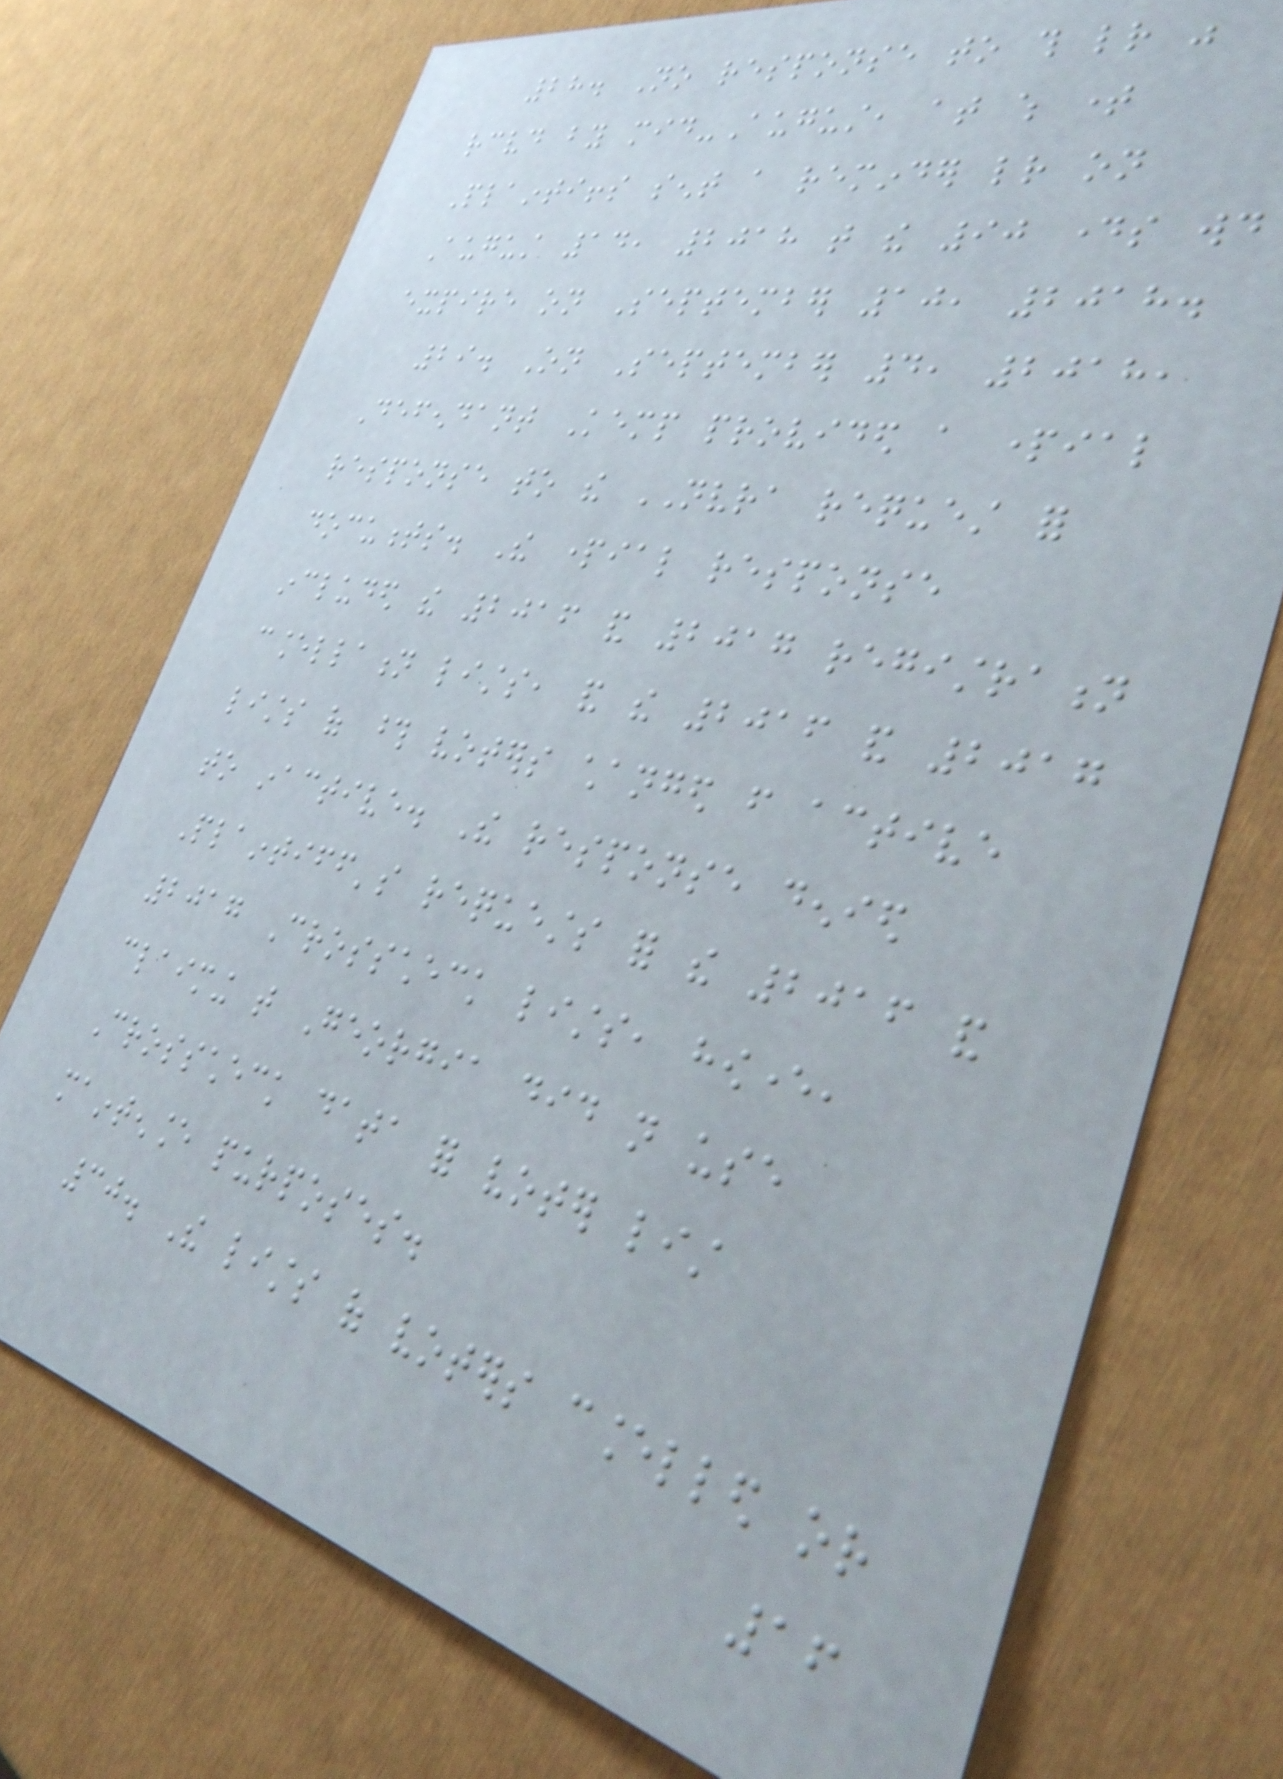28. No response to this letter was
received by mid-August, at which time
Plaintiffs sent a reminder letter on
August 14, 2018 that the 90 days would
expire on September 10, 2018.
29. On September 4, 2018,
Defendant Kemp provided a partial
response to the NVRA request for
documents. The partial response
included the 2016 and 2017 registration
cancellation lists, and the 2016 and 2017
lists of those voters changed from active
to inactive. The response denied
Plaintiff's requests for the 2016 and
2017 Crosscheck lists, however,
claiming that Georgia did not use
Crosscheck data for voter list
maintenance purposes.
30. The lists of voters cancelled or
16
